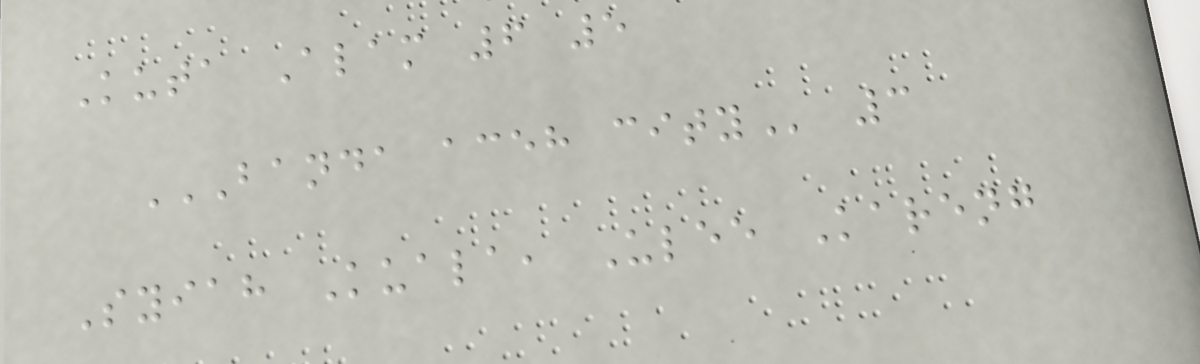Kuta Alam 6 5
BANDA ACEH CITY 3
Syiah Kuala, Ulee Kareng
